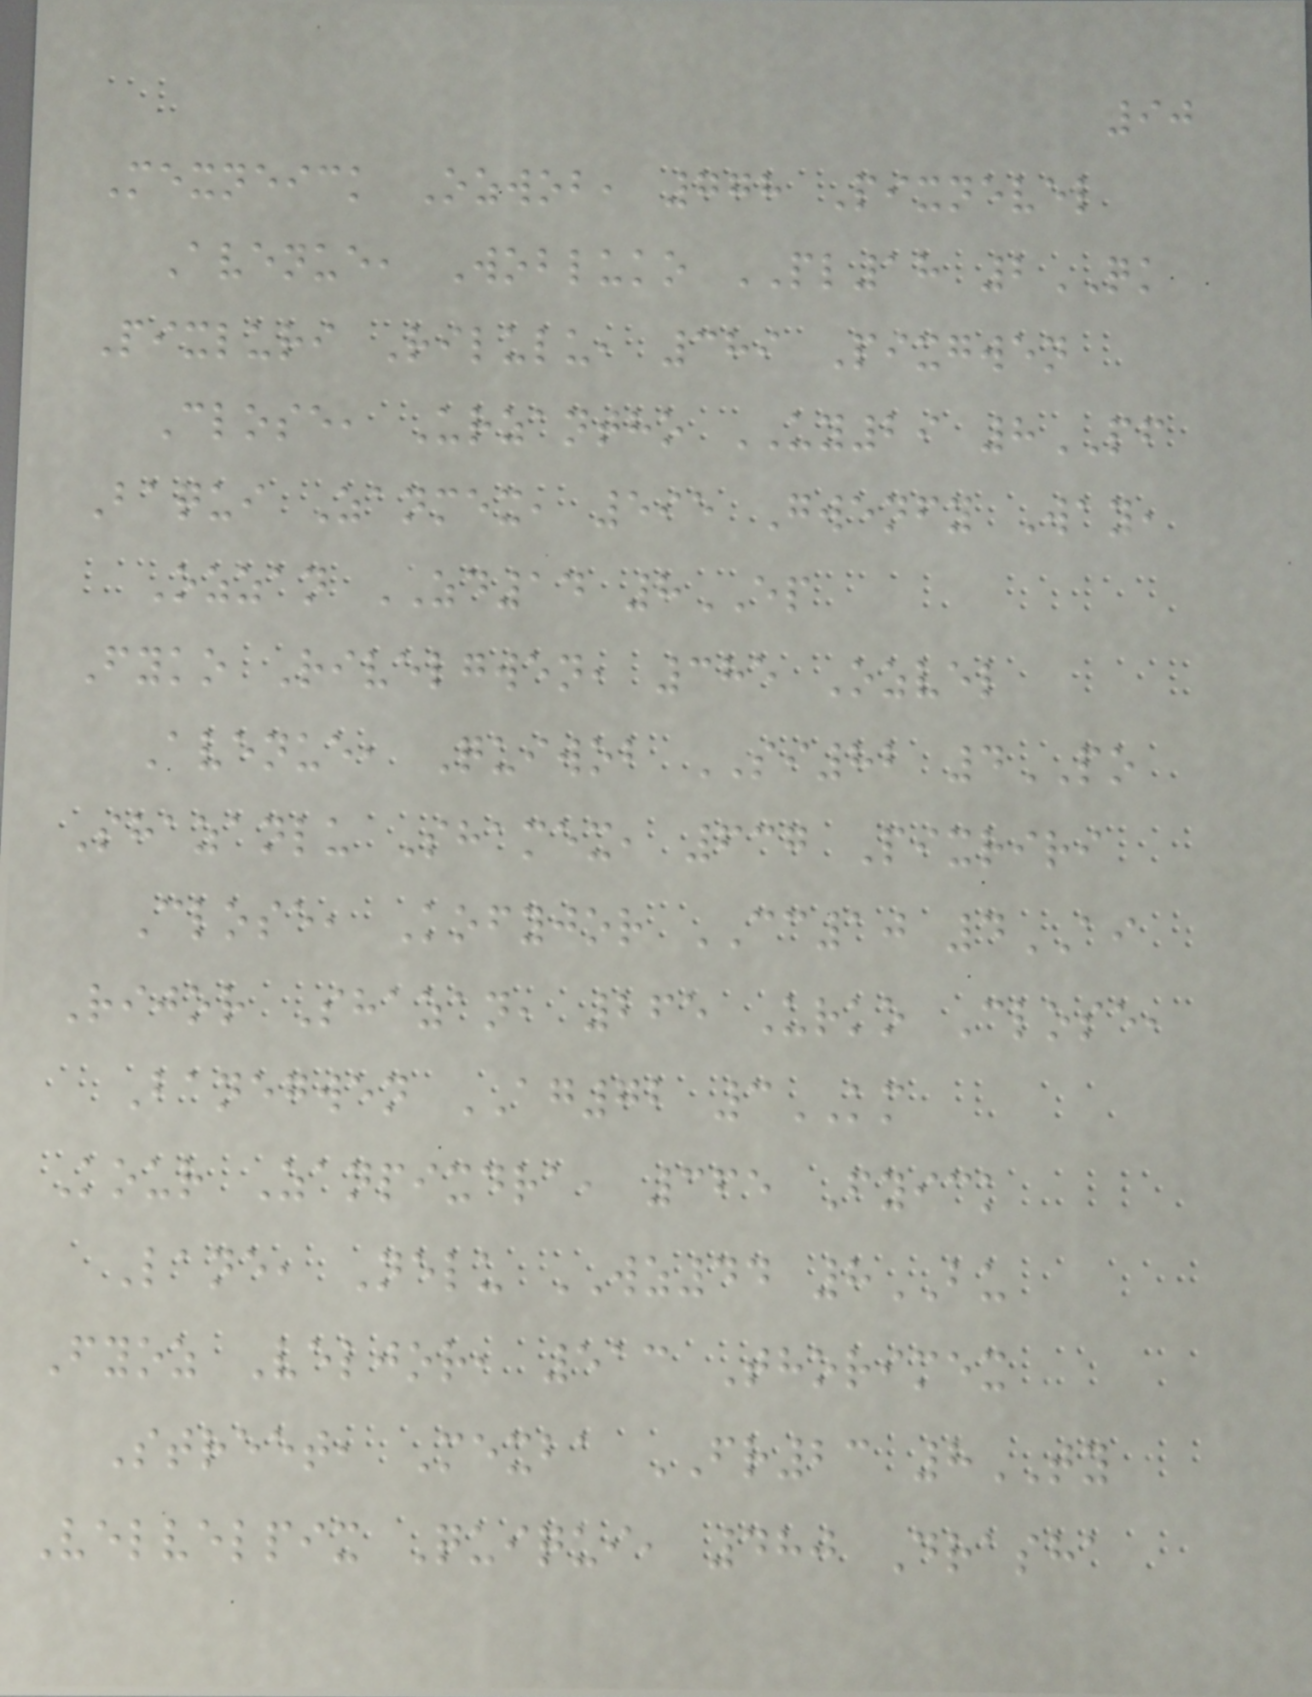90
Mexneick Ozwob, 778 Pixnevel
Avenue, Wobluko PL18 2QK
Pixluri Rilulu, 389 Pixgwen
Close, Urzantho UY29 8PF
Baqui Zanmex, 595 Gwenfy Way,
Ozzan ZD14 8EP
Fyko Rivelgwen, 385 Ozvel
Avenue, Quiwob SI82 4PO
Shazanlu Shamex, 637 Pixriri
Close, Kofyjor CC10 4AI
Rijor Shazan, 265 Urko Close,
Banegwen AG72 3KM
Kour Zanpixdra, 365 Fyick
Lane, Nelu WZ44 8BU
Fyoz Veljor, 513 Thorimex
Street, Mexba FR23 8TY
Velvelpix Quiqui, 480 Drasha
